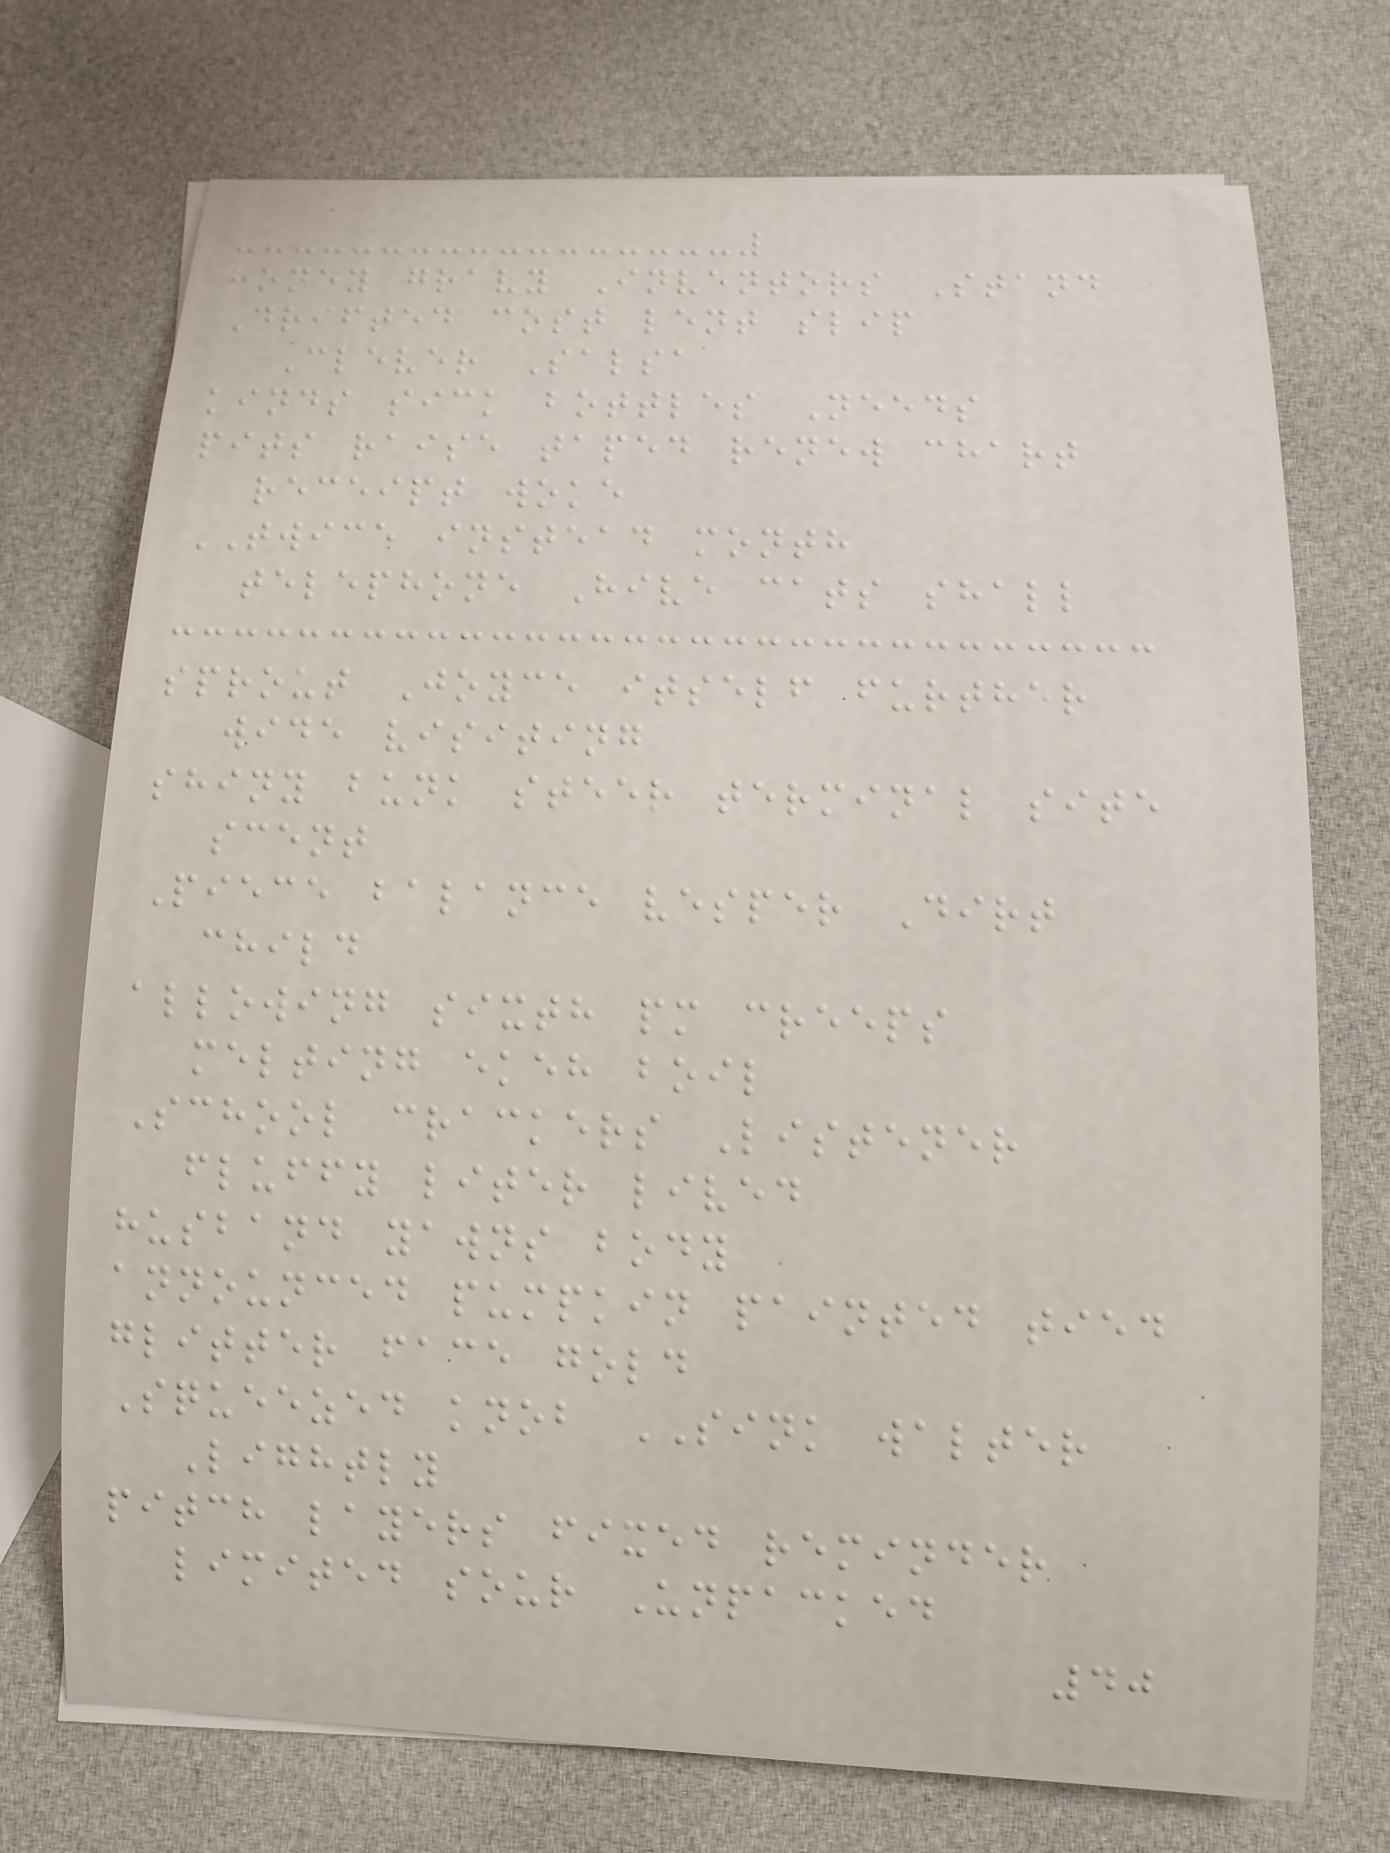honey gravy Inventors Stand
Drifted cost lent slip
Clever Salsa
kinds sick bottles Needs
pits raise taped renew chart
receipt woke
TWICE instead month
telephone Hive cats shall
sprout Joyce itself further
wide visiting
shiny bunk steer terminal site
scent
Piece balance vesper Dirt
child
allowing sixth pm creeps
melting ekeh boil
School crackers Listener
fluffy liter lived
husband yawns body
announced pumpkin painted tied
glitter face gold
Squeezed knob SINK walter
Lightly
pitch layers fixed reminder
limited sour Unpacked
40
